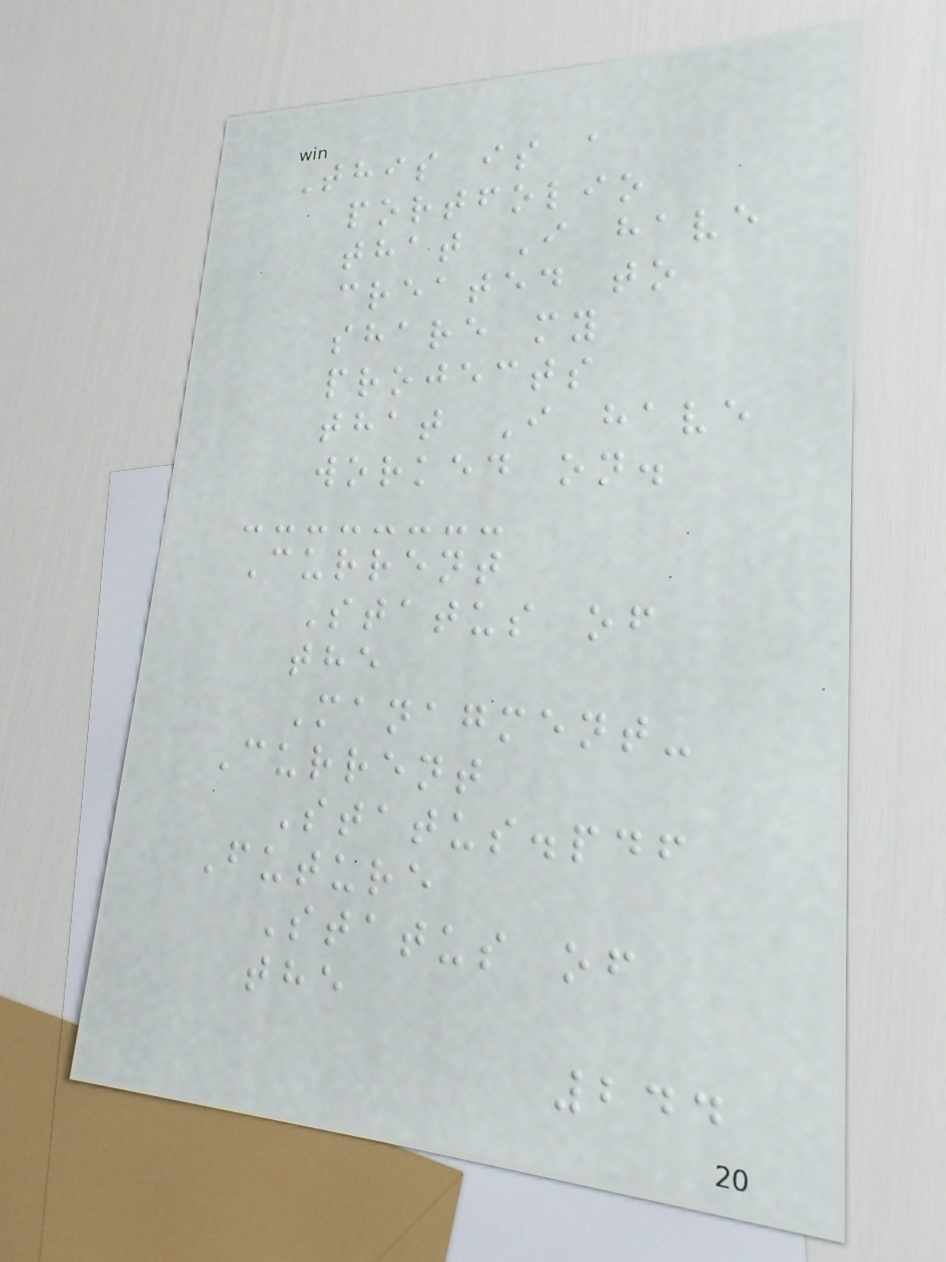This is a
portfolio
that I have
created to
share my
projects
that I have
worked on.
Current
Status of
the
Managment-
Current
Status.pdf
Future
Status of
the
244
